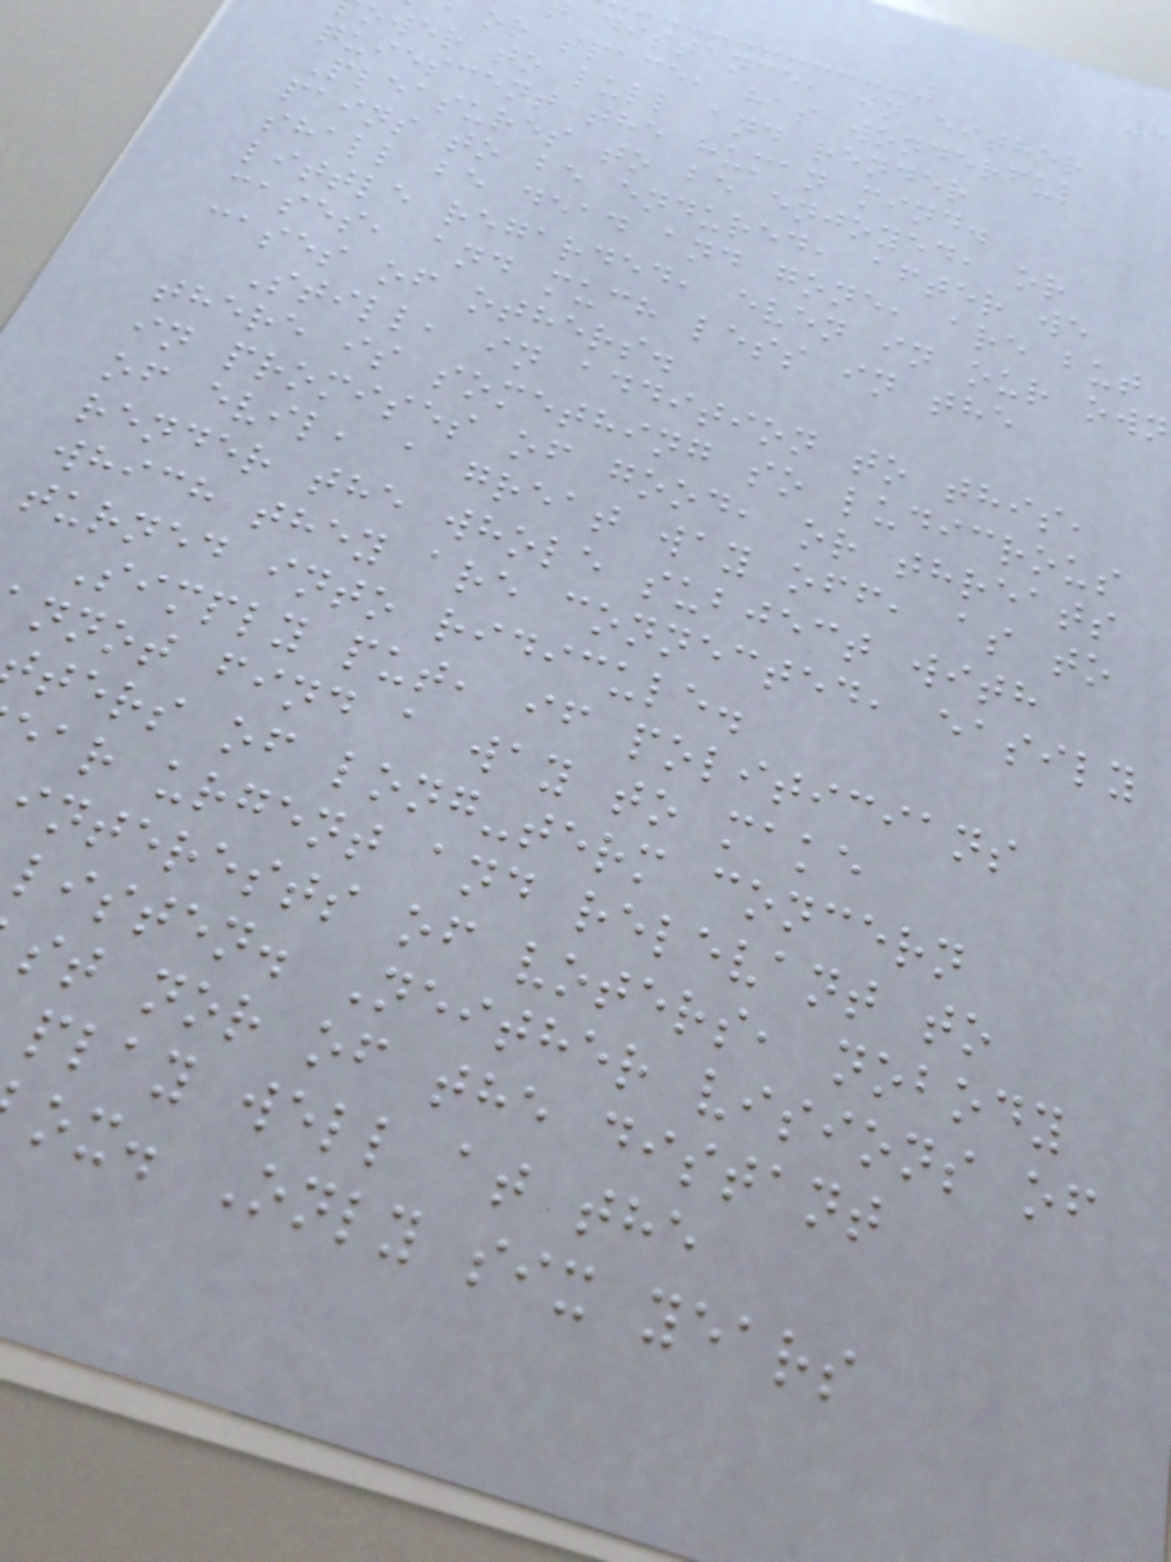distance, in either
or space, has wonderful
ower to lull and render
quiescent the human mind.
Pleasures to be enjoyed, or
pains to be endured, after we
shall be dead and gone, are but
little regarded, even in our own
cases, and much less in the
cases of others.
Still, in addition to this,
there is something so ludicrous
in promises of good, or threats
of evil, a great way off, as to
render the whole subject with
which they are connected, easily
turned into ridicule.
Simply put, if politicians
nnot find a way to make
ters of long-term concern
ear urgent and relevant to
interests of voters, nobody
listen. Neither visions of
st nor of the distant
play well at the
ox. Only six years
